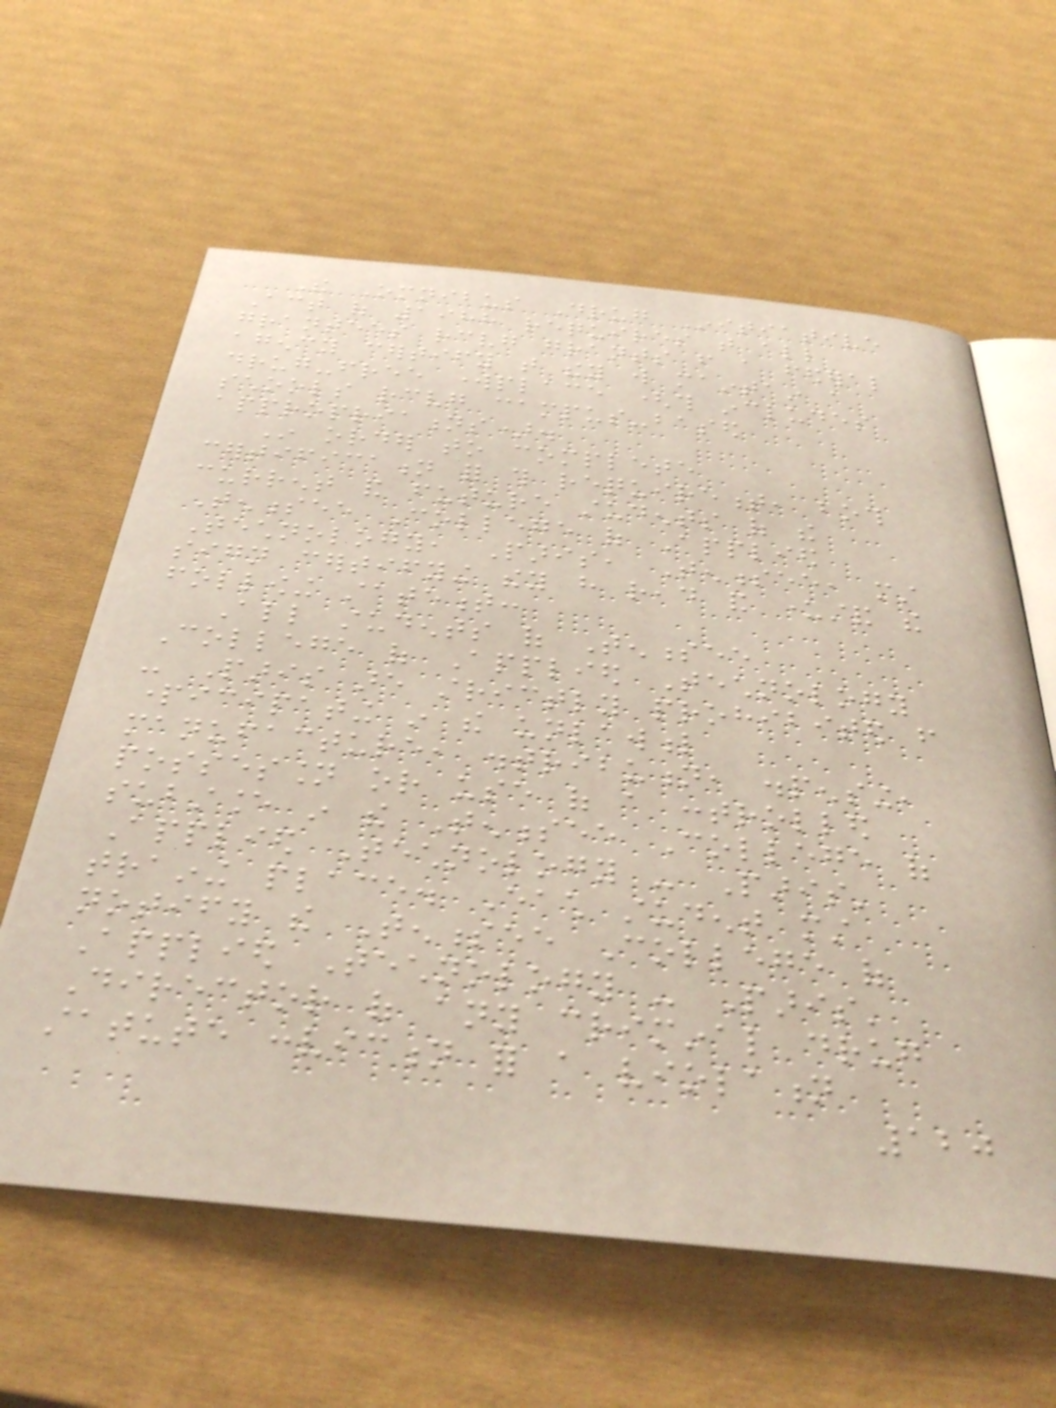The Omnibus Drug Initiative
Act of 1988 requires that all
grantees receiving grants from a federal
agency certify that they will maintain a
drug-free workplace (this includes
schools receiving campus-based
appropriations).
In order to complete
certification for this requirement, both
current and future students of the
Tennessee College of Applied
Technology, Paris, Tennessee, must
sign certifying they have read and understand the
following statement:
All students of Tennessee
College of Applied Technology
- Paris are strictly prohibited from
participating in the unlawful
manufacture, distribution, dispensing,
possession or use of a controlled
substance in the Tennessee College of
Applied Technology - Paris'
training place. Each student must
notify the Tennessee College of
Applied Technology - Paris'
Director of any criminal drug
statute conviction for a violation
120
